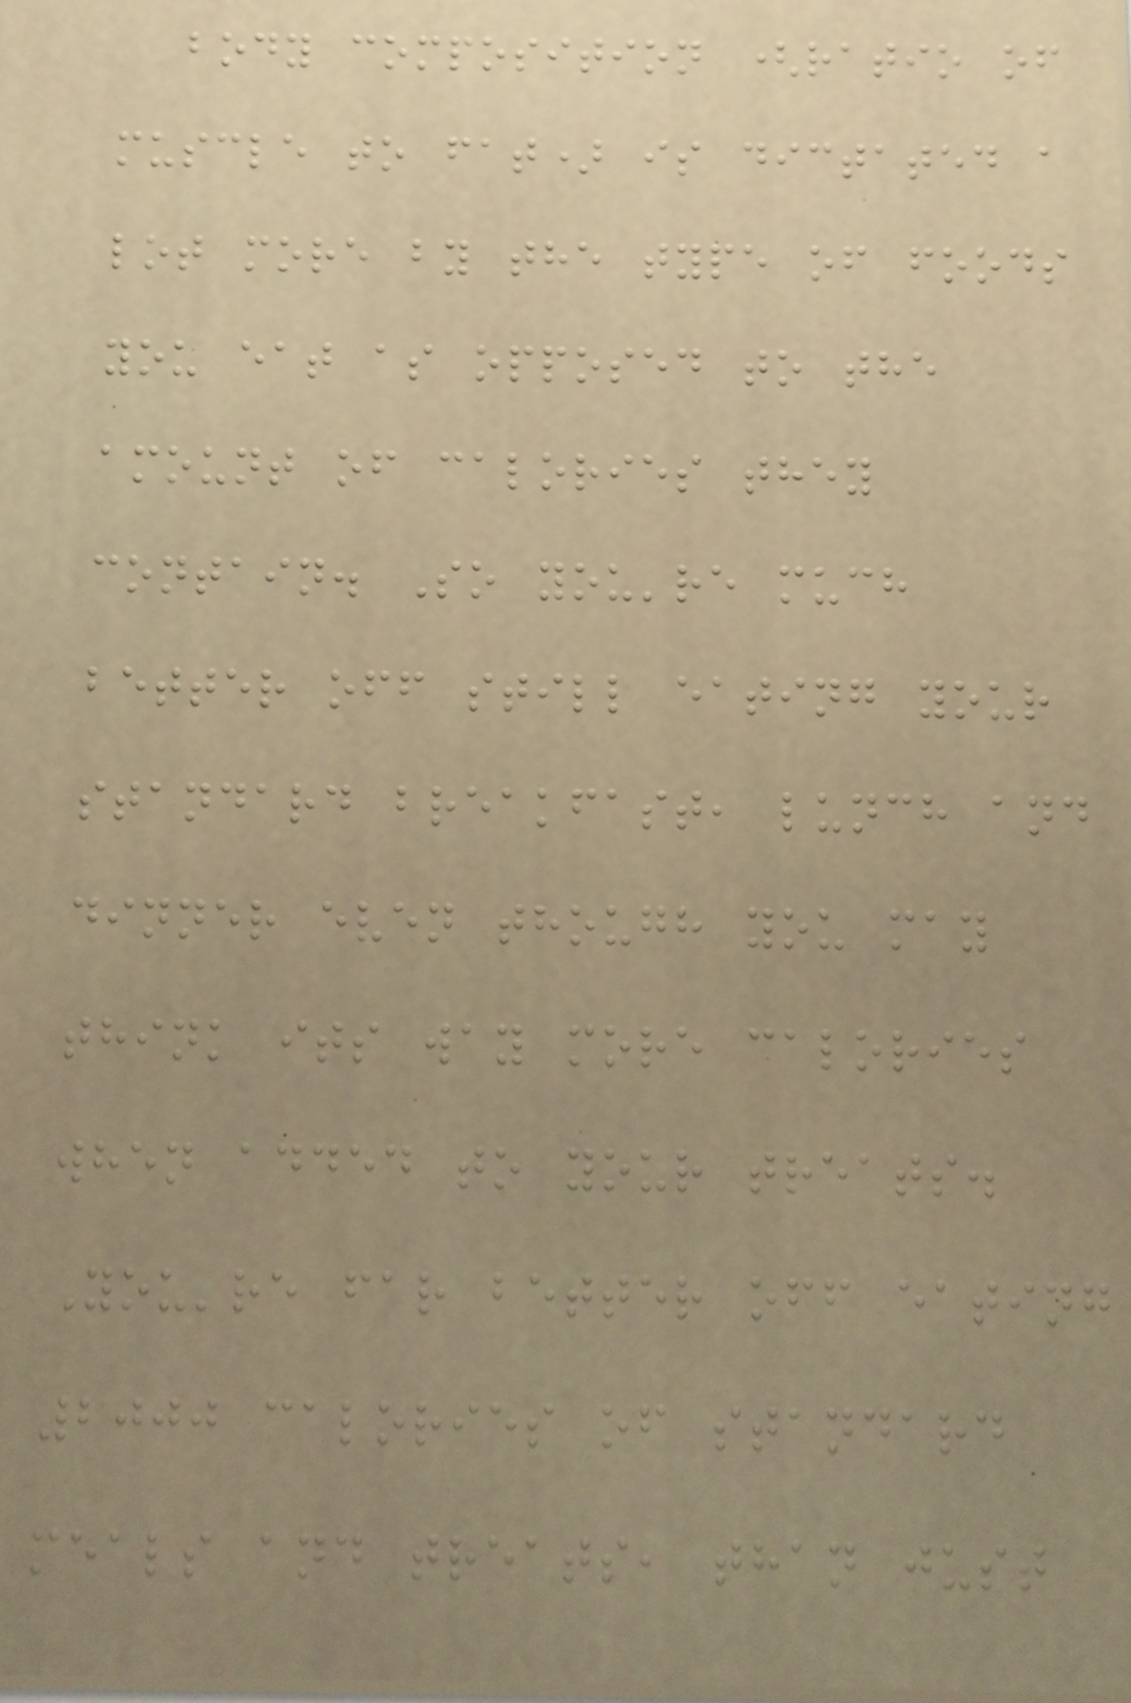body composition (ratio of
muscle to fat) is dictated a
lot more by the type of foods
you eat as opposed to the
amount of calories they
contain. So you're much
better off still eating your
standard breakfast, lunch and
dinner even though you may
think its way more calories
when added to your treats.
You're far better off eating
2000 calories of standard
meals and treats, than just
